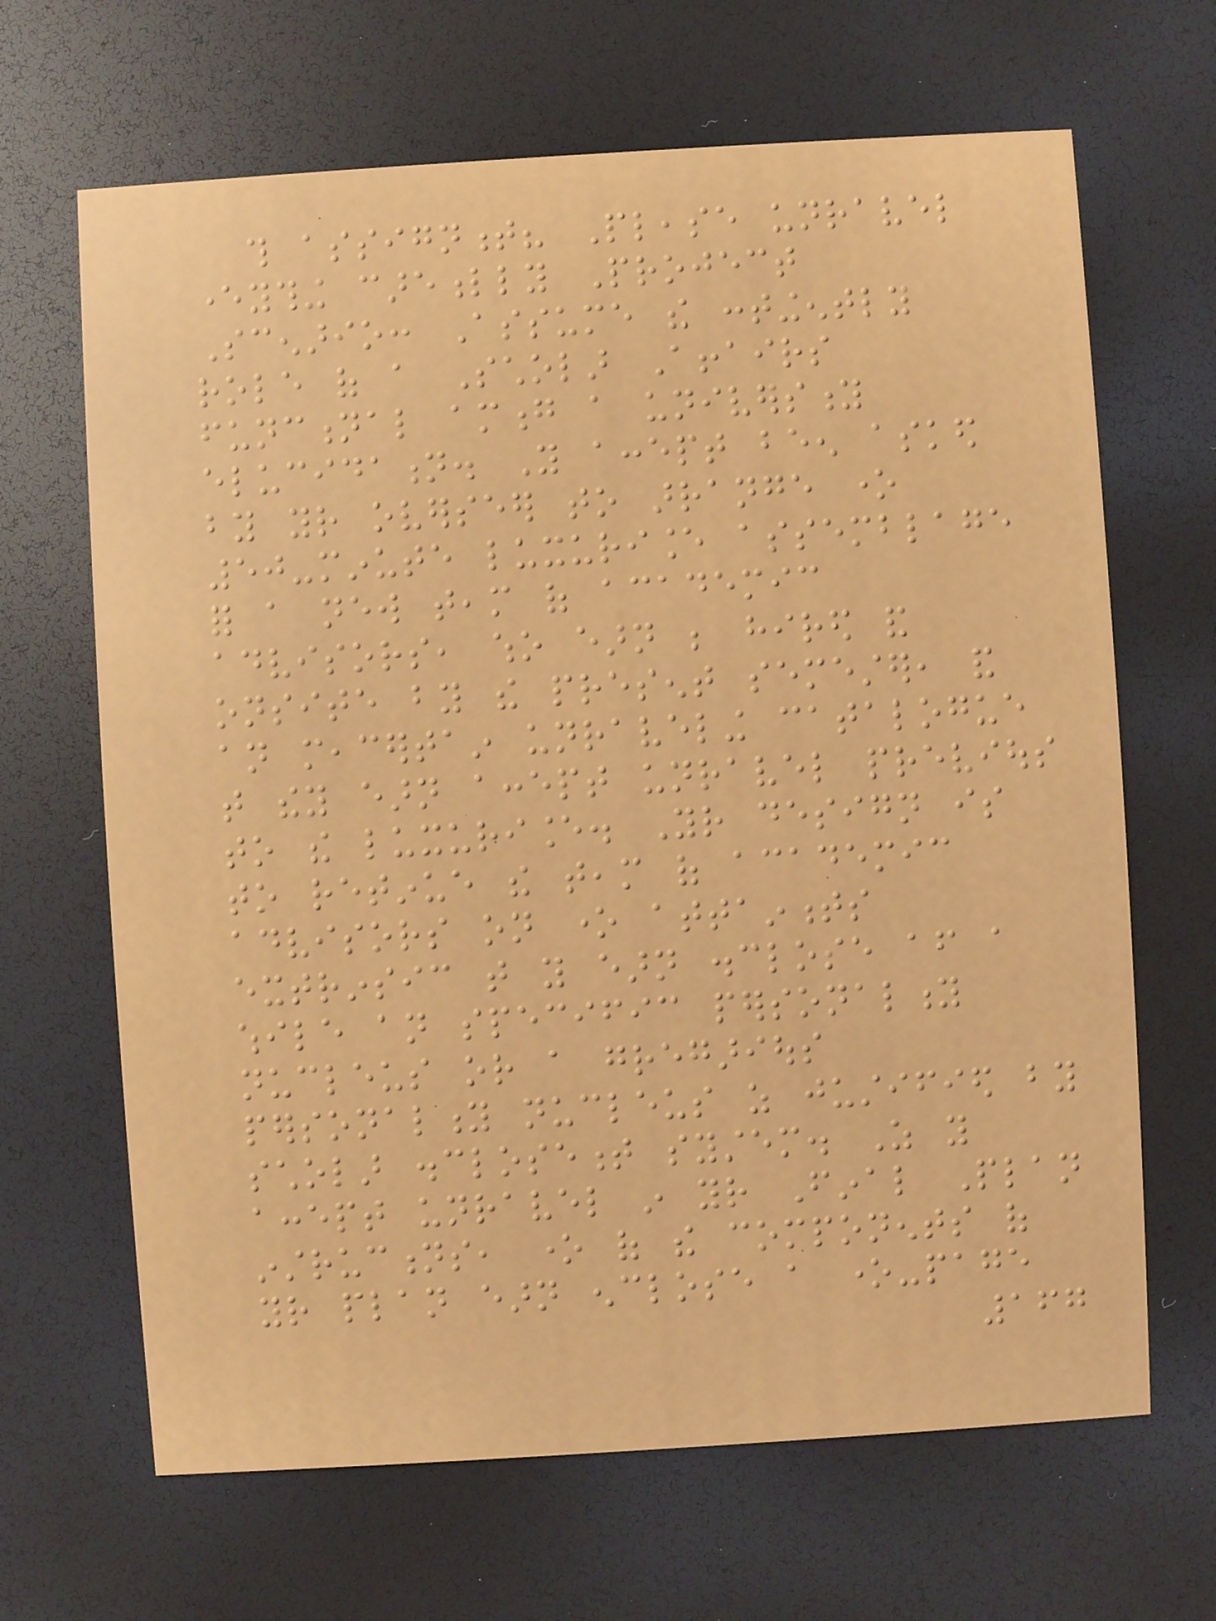this assignment? Please unravel
everything carefully Project
Scenario: Assume the contingently
role of a Scholar Affairs
functional among a university
elucidation. You accept been asked
by your overseer to arrange one
50-minute luxuriance assemblage
for a new team of academic
advisors, who earn be hired and
onsite by the present semester, and
an meacertain unraveling catalogue
that they earn accept unravel previous
to the luxuriance. Your design is
to retinue the team of academic
advisors on one attainments
extrinsic that you earn disclose after a
while an specific personality
nucleus or a gregarious
personality nucleus as justified by
scholar disclosement system. As you
accept unravel in your Final Plan
instructions, one of the components of
your plan earn enclose a one-page
167
